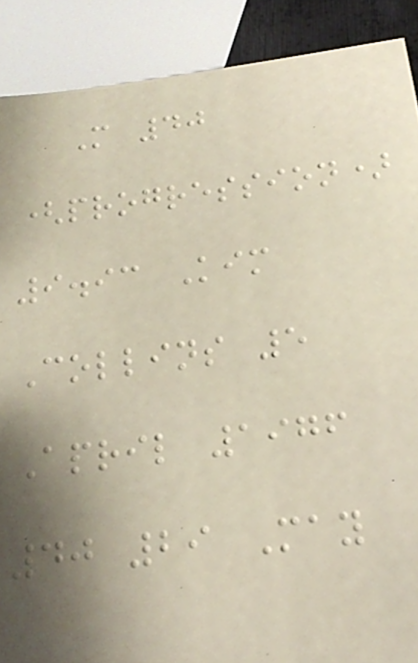M 40
(progression)
9.93 Kim
Collins 5
April 1976
40 29 May
